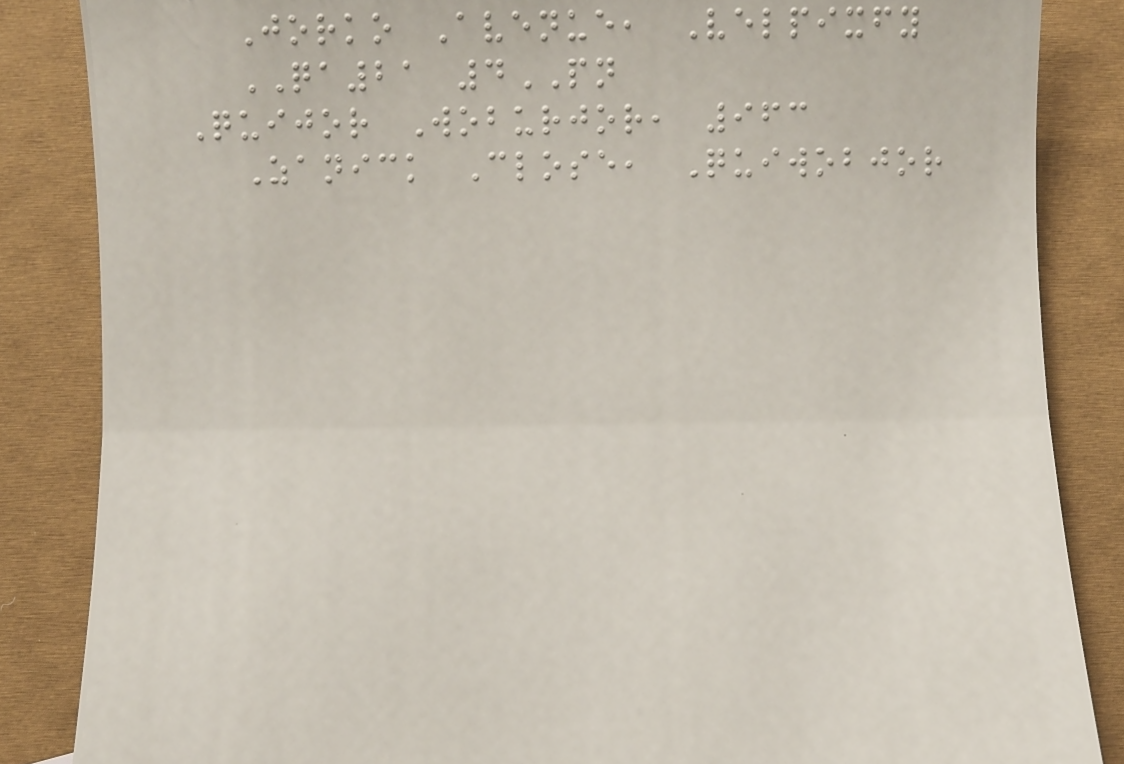Jorko Avenue, Velpixfy
QA21 4PN
Quijor Woburjor, 963
Zanick Close, Quiwobjor
